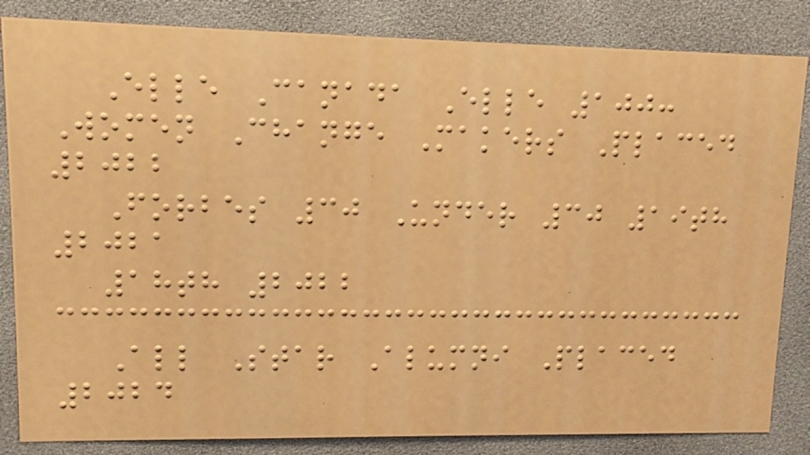Elle Canada Elle 100:
Women Change Makers Placed
2022
Forbes 30 Under 30 19th
2021
18th 2022
All Star Alumni Placed
2024
